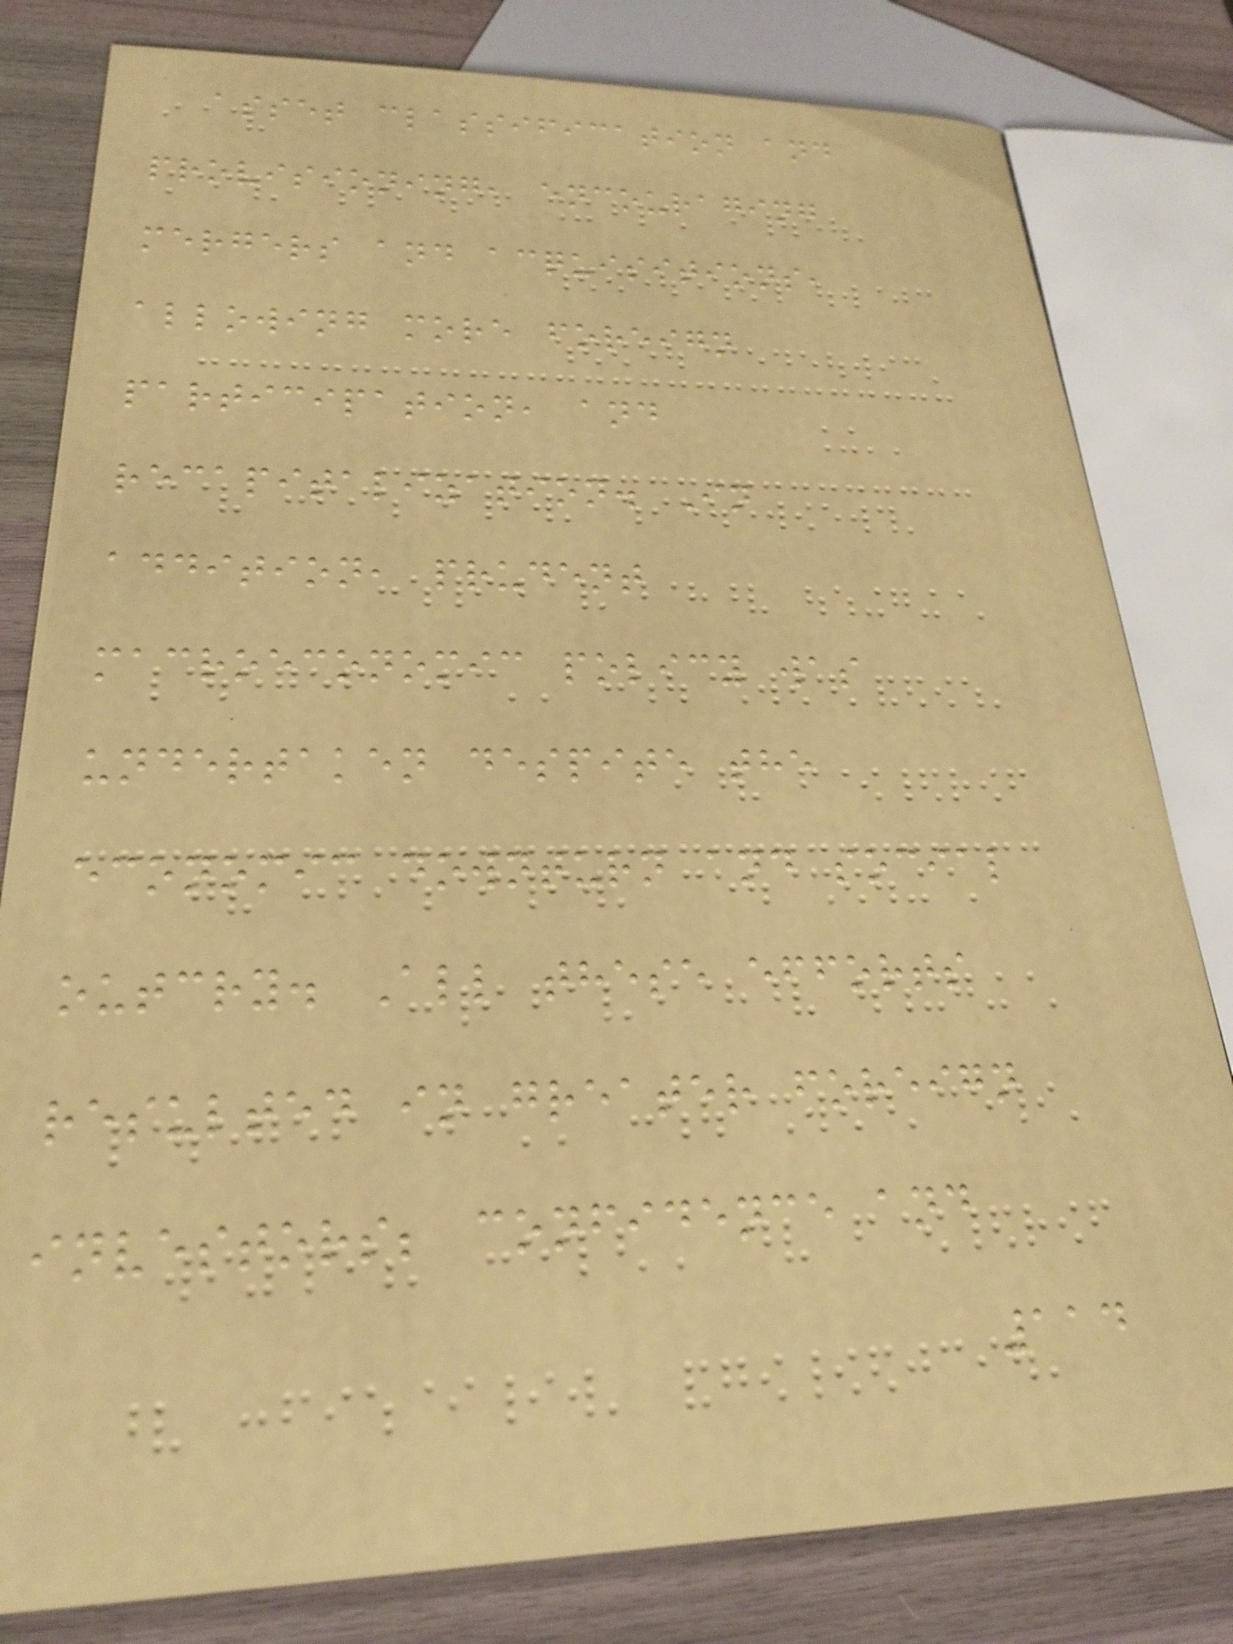asset classification and
provisioning, encouraging
mergers and acquisitions,
allowing more foreign
participation, and
recapitalization. In
addition, prudent
macroeconomic policy was
undertaken despite the
economic downturn and social
outcry. All these efforts
resulted in greater foreign
investors; confidence and
114
